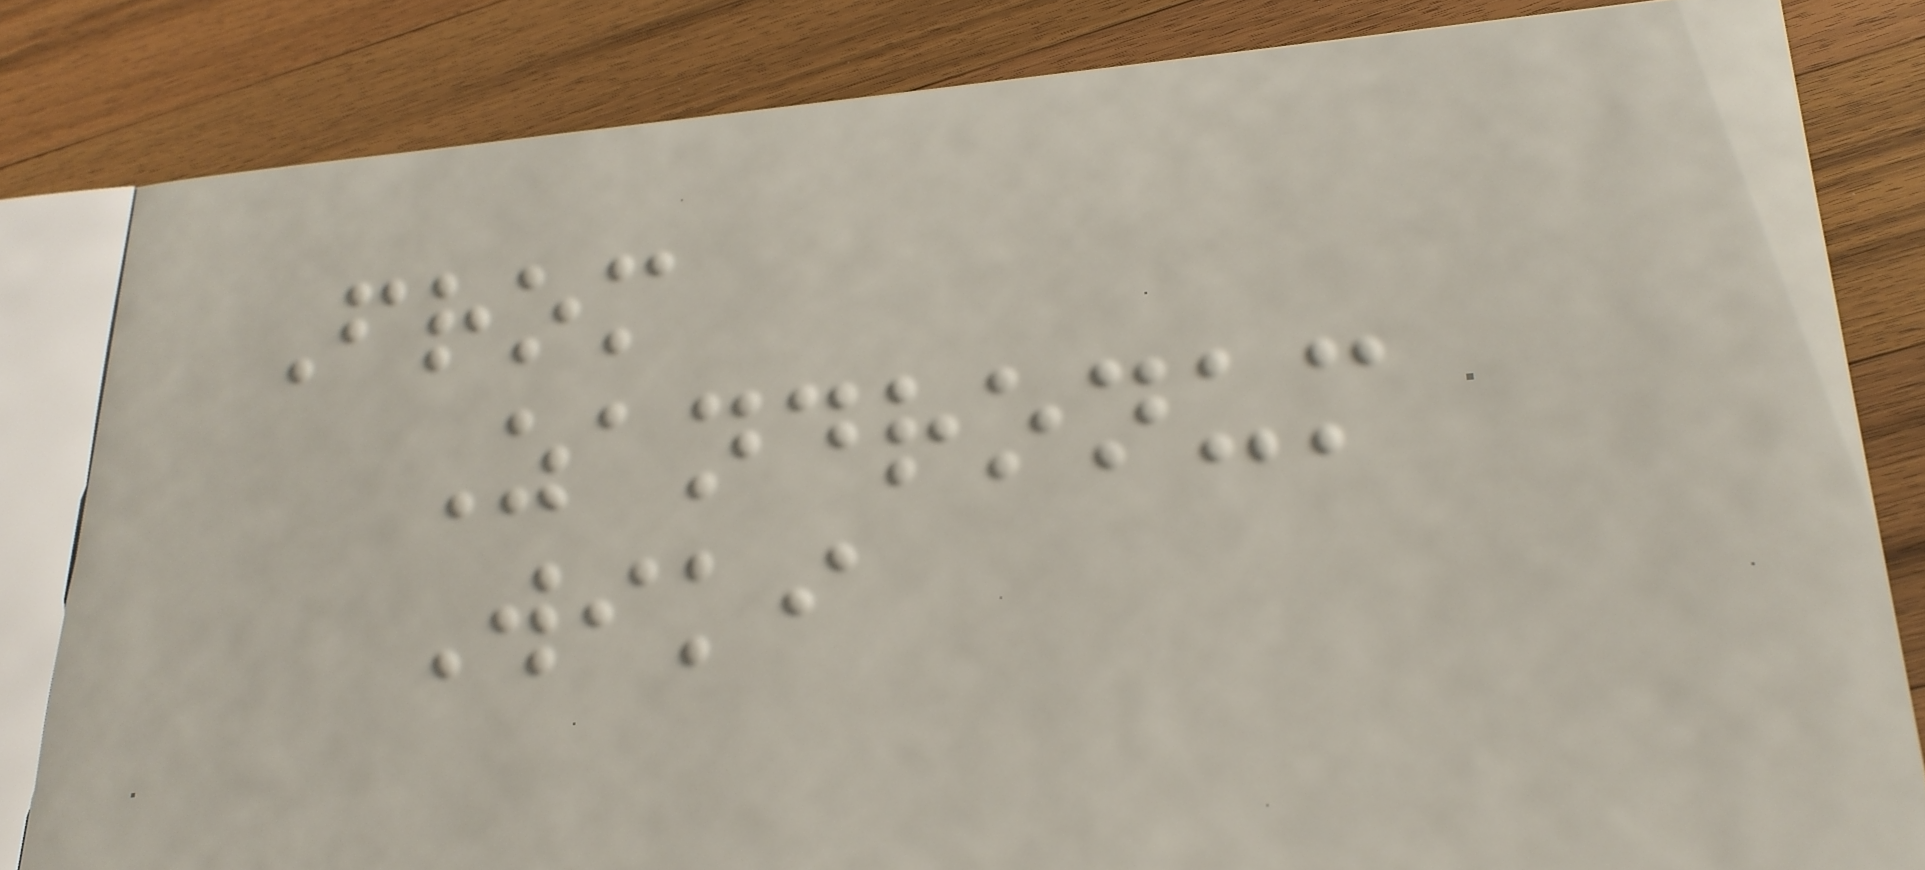From
Zandronum
Wiki
